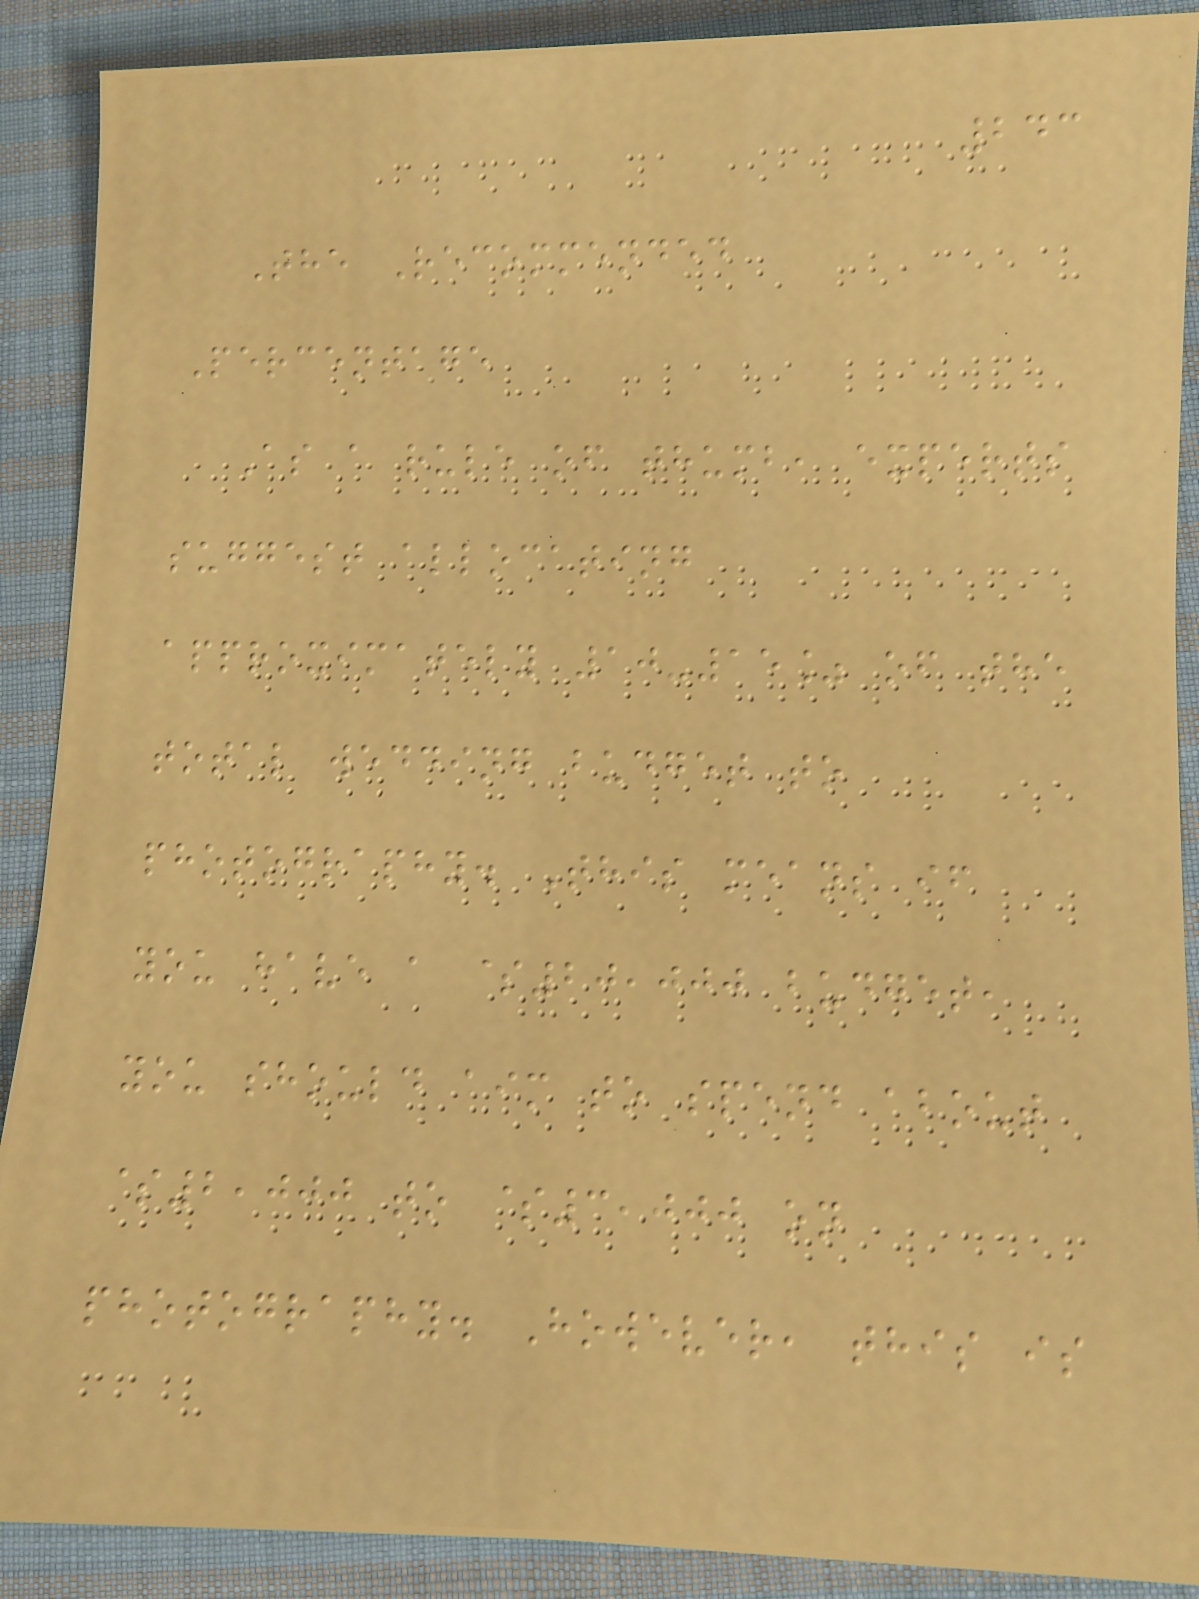243
The Recommended
Percentage
As a rule of thumb, experts
suggest allocating
approximately 10-15% of the
total wedding budget to
photography. This means if
you have a $20,000 budget,
you should aim to spend about
$2,000 to $3,000 on
photography. However, this is
